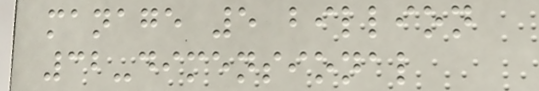manage 5 billion
32-dimensional
